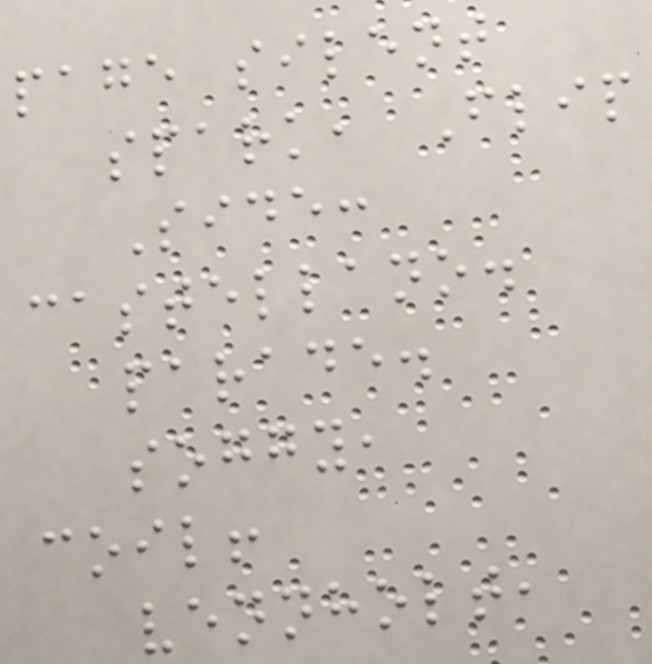page silent
spark, Flip
Side:
castellano.
parade.
soggy,
coil!
vennholt,
